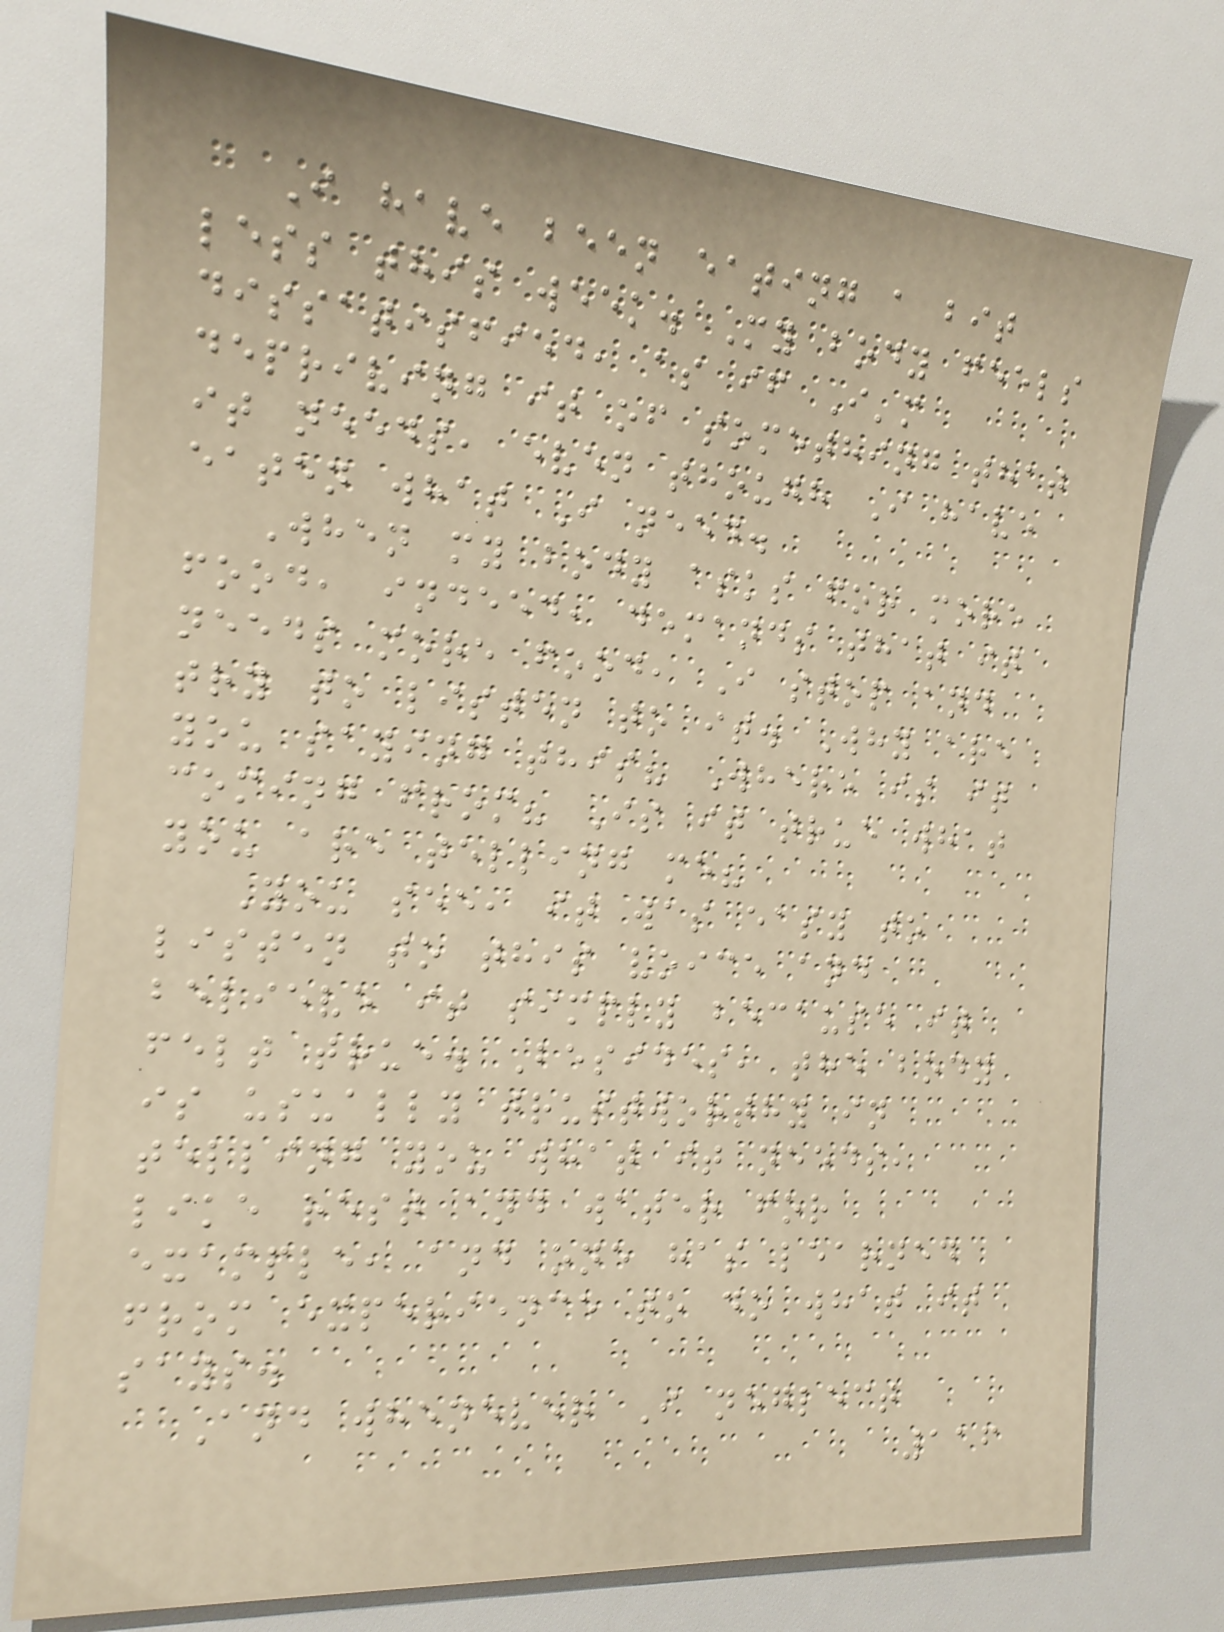I have been eating a bit
less this week. My body feels
dissatisfied, as if I'm
depriving it of something that
it needs, even though I have
eaten what I need.
When my body asks for more
food, indeed, demands that it
needs more food, I stop and
try to listen to it. Why are
you saying this? Where is it
coming from? Is it true what
you are telling me?
You see, it was easy to
listen to this voice and
believe it simply because it
felt true. Besides, the body
is usually trustworthy in
telling you what it needs,
like rest and water for
example, and one has learned
from experience to do what it
says.
And whenever I neglect
116
